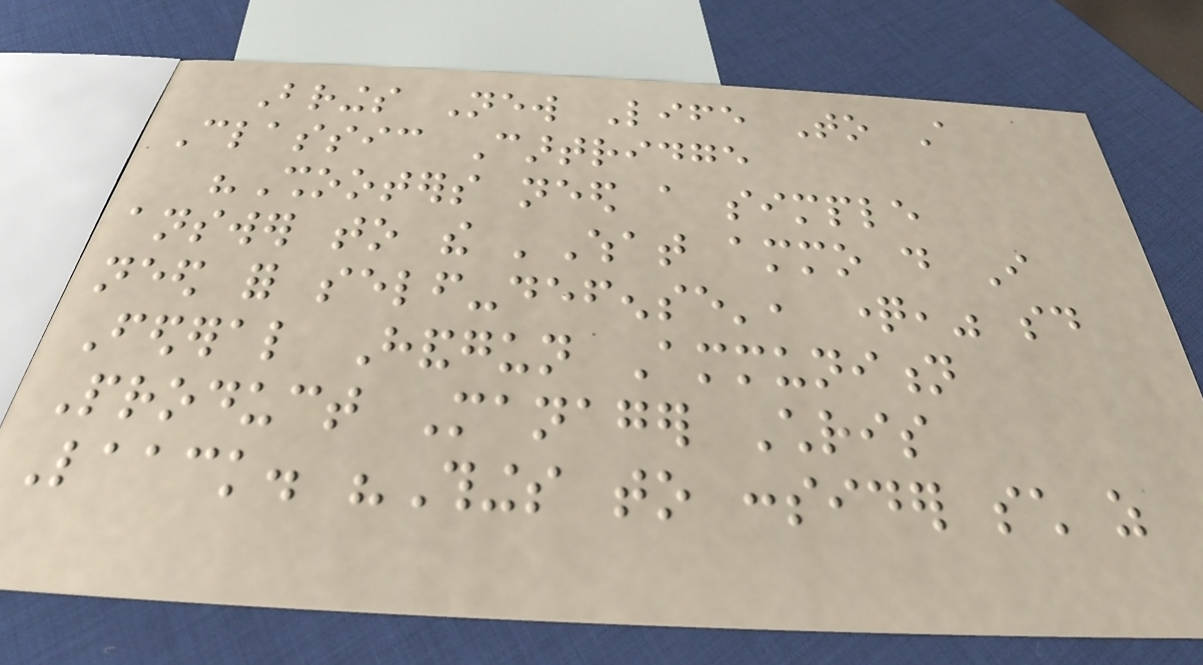Brings New Life To A
Classic Cartridge
"Shooters need a simple
answer to the 'What ammo do I
need for self-defense', question," said
Federal Handgun Ammunition
Product Manager Chris
Laack. "Things to consider such as
